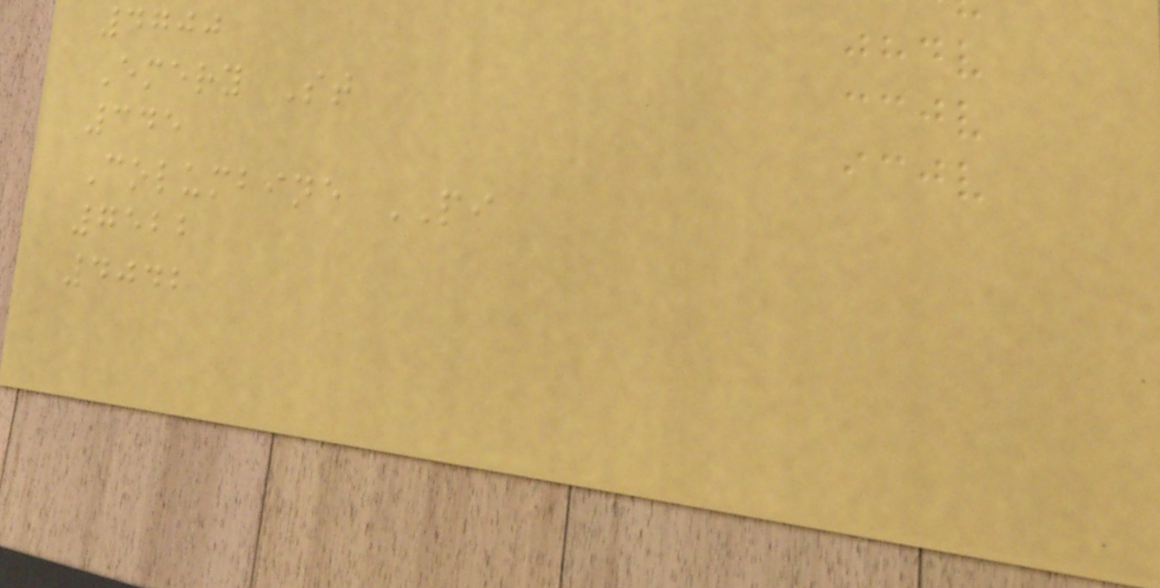4700
Emery St
345
Columbine PI
7522
4042
